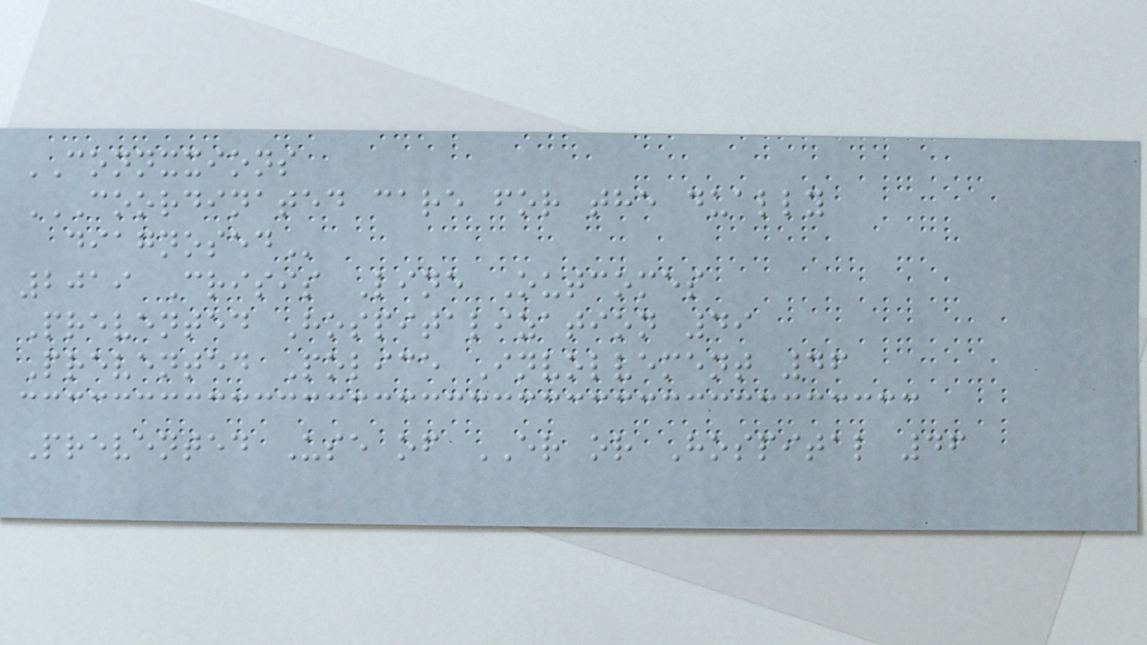CONNXXIONS
COORDINATED CARE FOR THE DUALLY
DIAGNOSED
2019 Crisis Line Outcomes
Prevented Hospitalization 49
Prevented Police Involvement 46
Prevented Use of ER or Hospital 46
